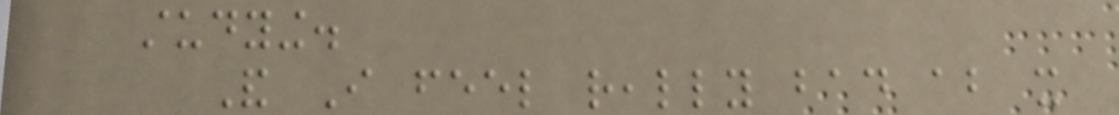studying.
And I feel really bad about it
